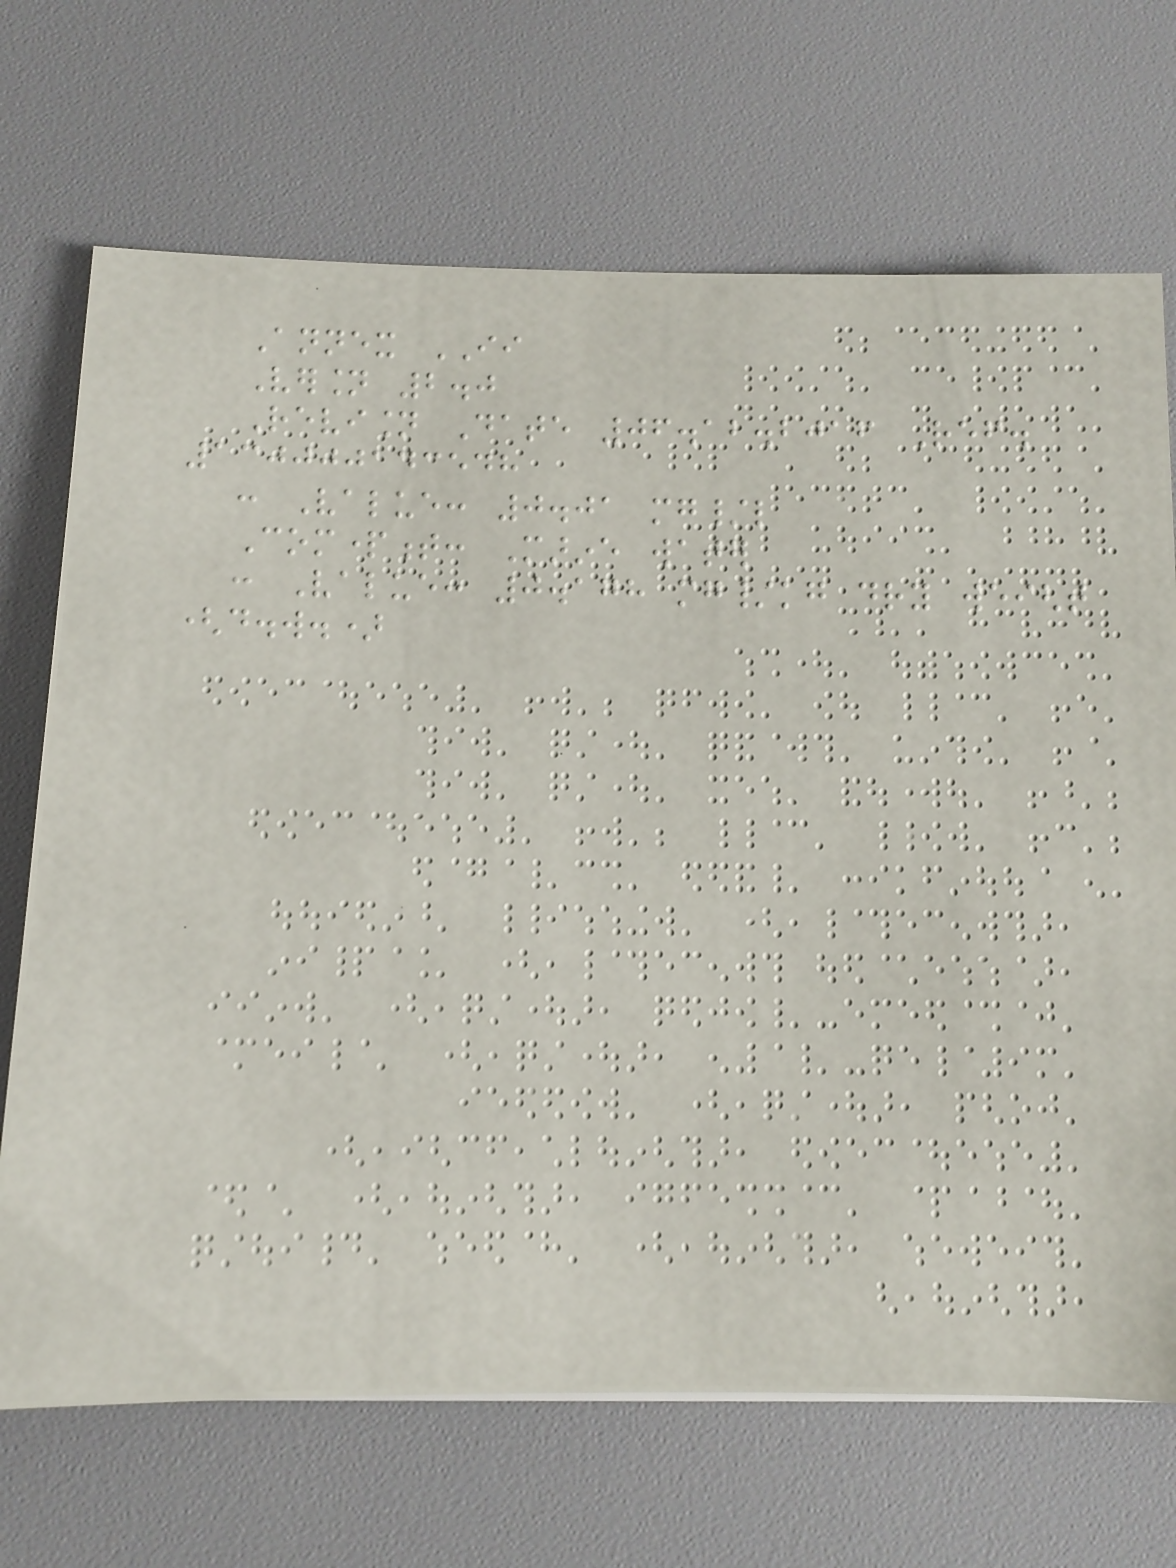Annex II
Version 2.0
Revision Date 06.12.2016 Ref.
130000143548
: Value: 0.01 mg/l
Compartment: Marine water
: Value: 0.178 mg/kg dry weight
(d.w.)
